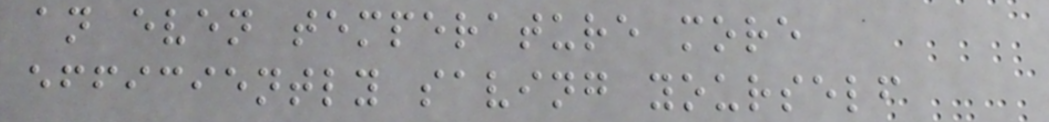an even temperature more
efficiently saving yourself
